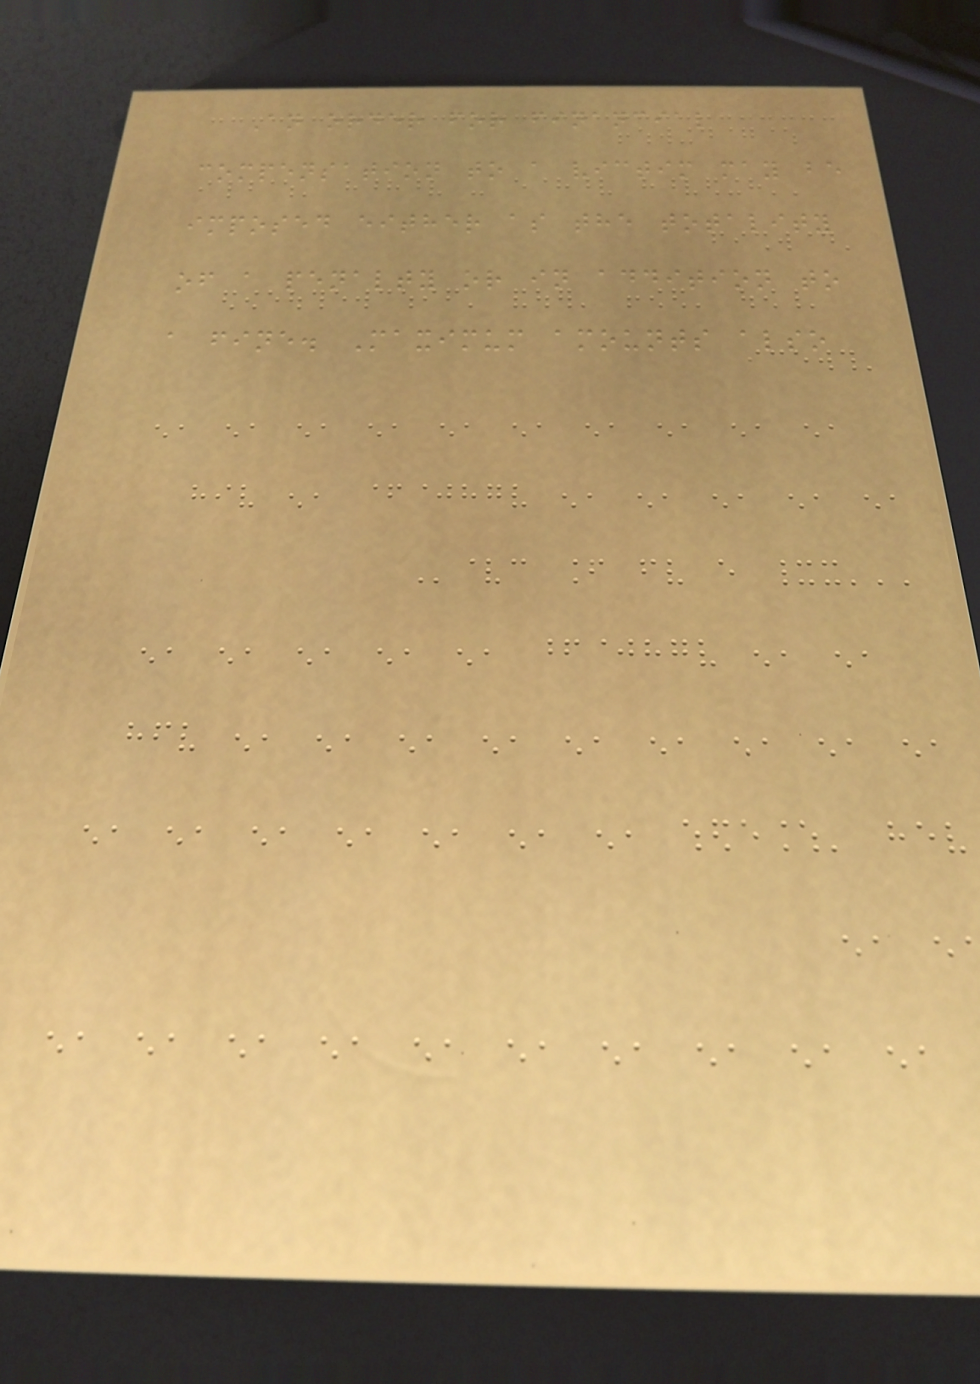An order for financial
compensation to a victim may be
imposed either as the totality
of a penalty or in addition to
a fine. Maximum amounts also
